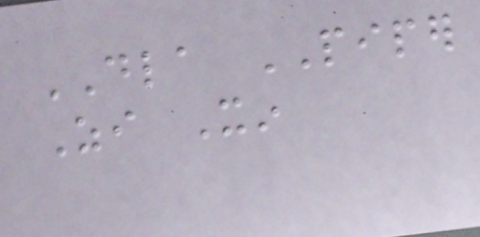DLA PIPER
Zi Xin
